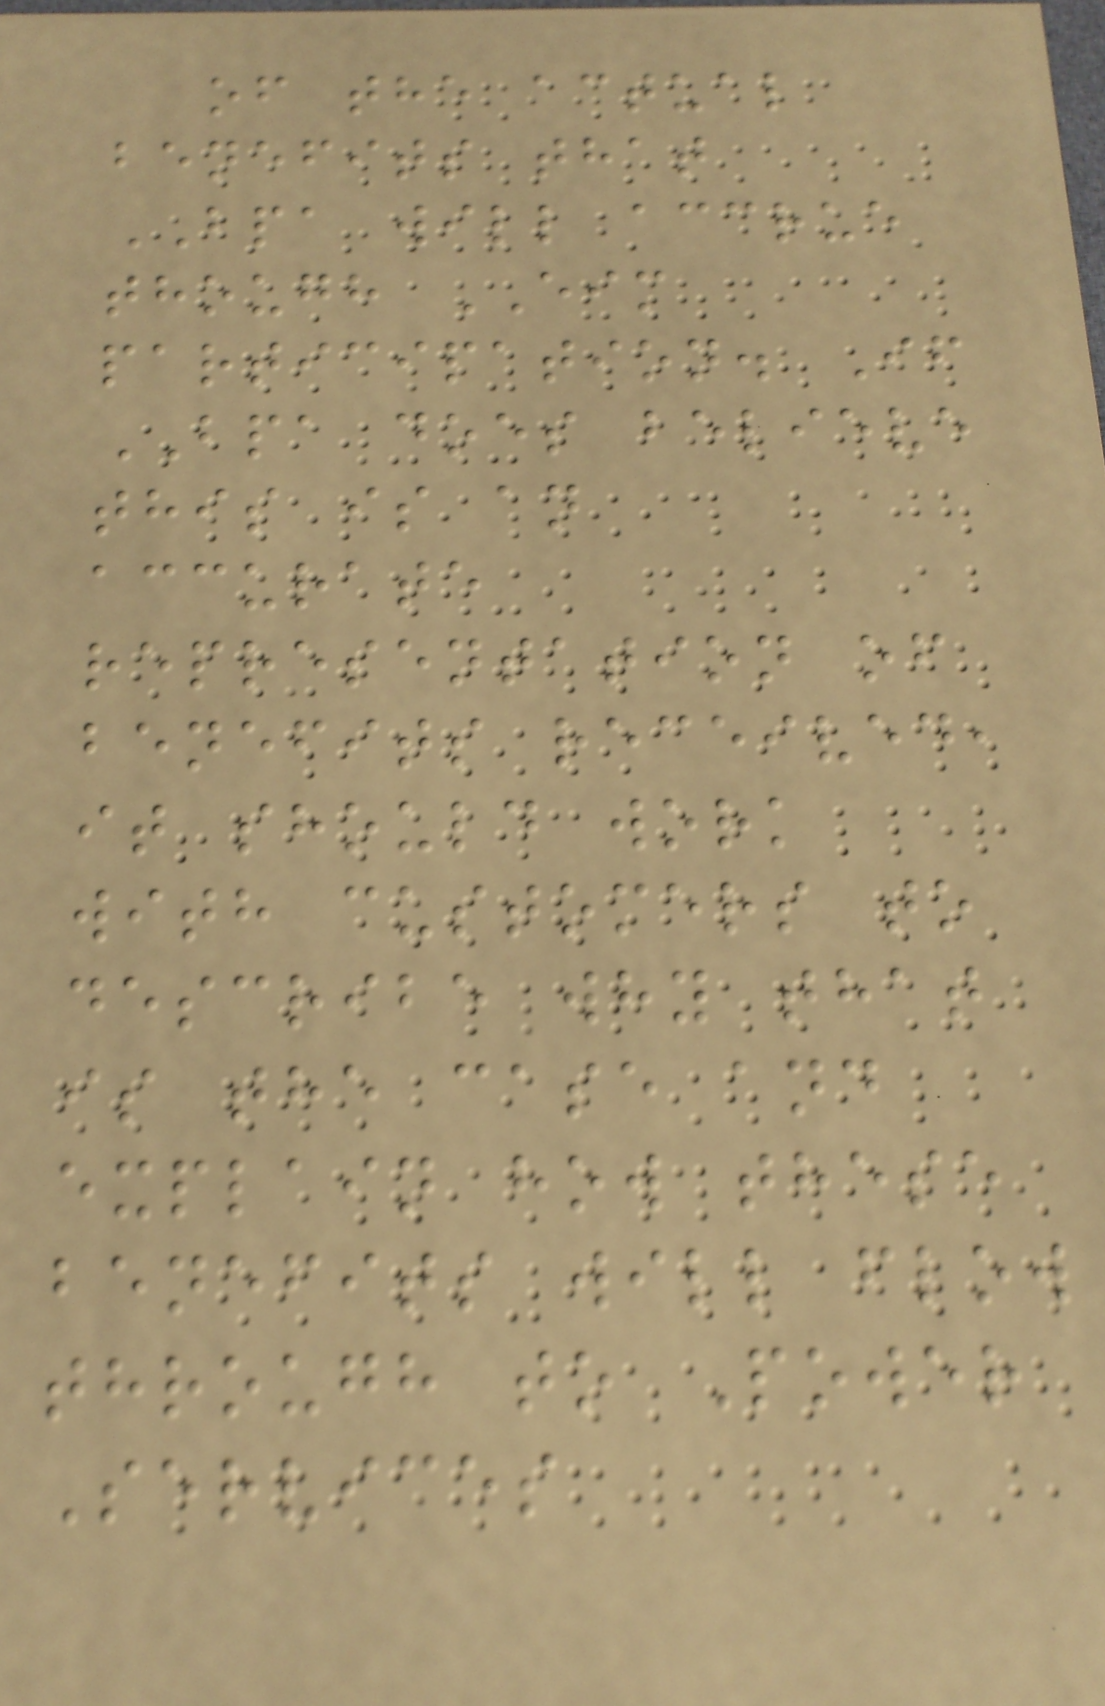of the actual
benefits that
BPA will accrue
though EIM
participation. If
BPA does believe
this is an
accurate
representation of
benefits received,
it should work
with customers to
describe why that
is the case and
explain how these
benefits will flow
through to Power
Services
